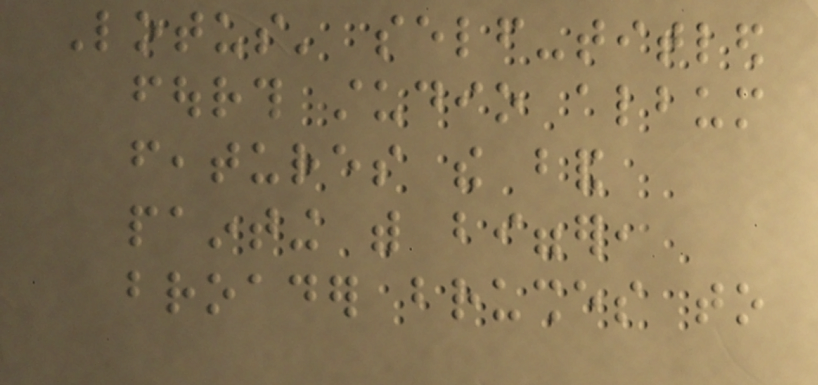Lotus' self-titled
fourth studio album
features the band
painting with bigger,
broader brushes to
